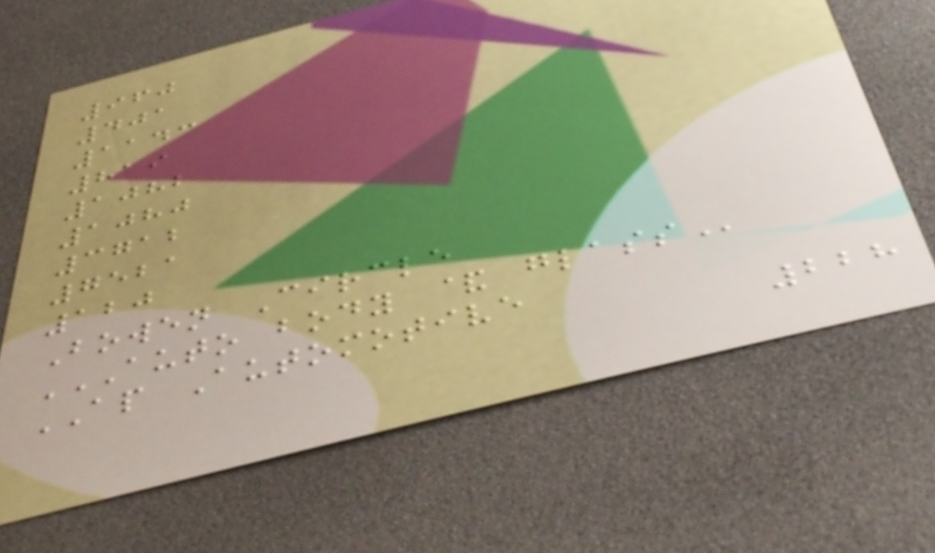960
401
1143
819
1082
1080
3712
7521
120
Bowen Circle
AUTO BODY & GLASS
AP Automotive
228
